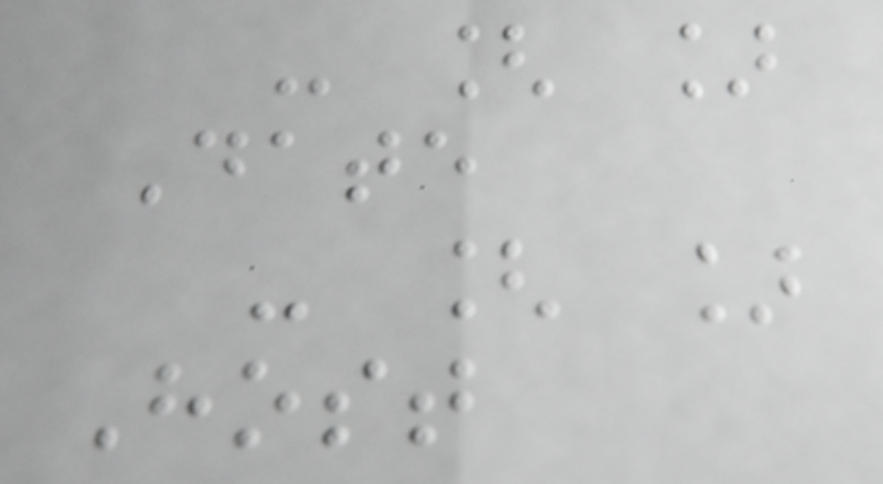- [ ]
Date
- [ ]
Host
